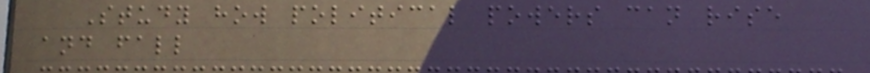Study how political powers can rise
and fall
